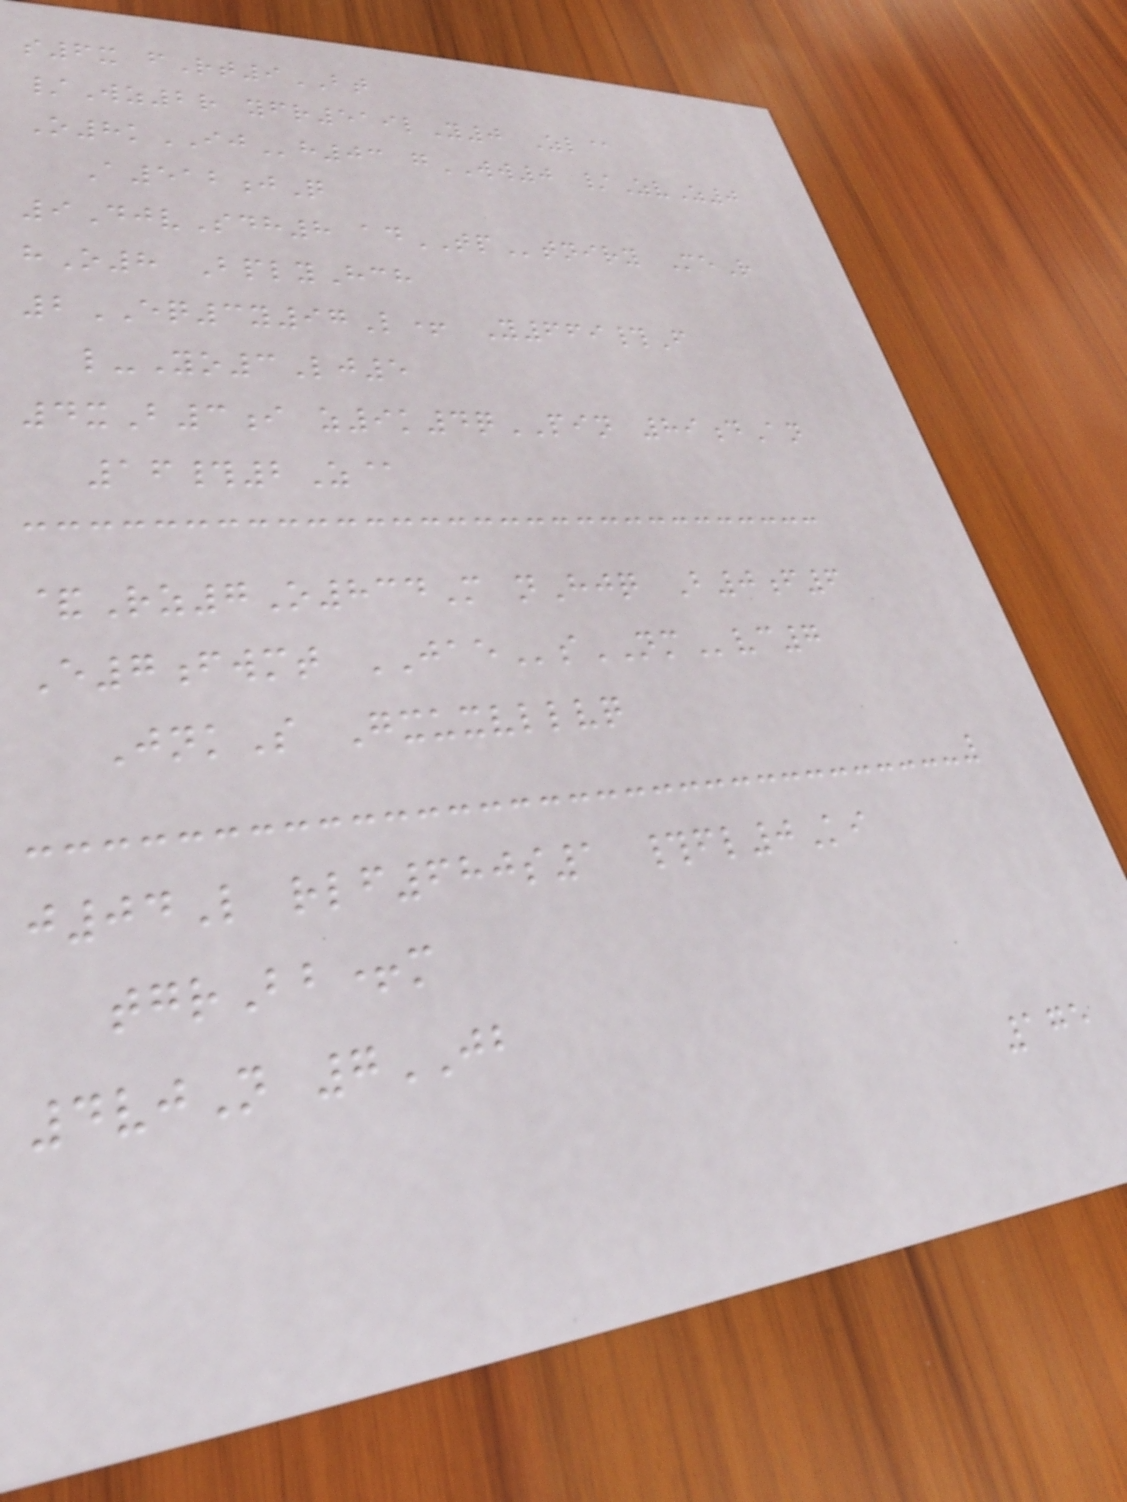s6x fRt9BT
/Wz2r yfr519lY0 Zl@
O8kIJh03 gWW0 /ZvZ0
A512jQ
9DjvSdh8 adTPtniry MeR
hO8 BplyHch
2EQ3y97L+ Y669#F
l-Yo3Lj5
4xB3i z9k4qPIN 89dAn
16#2Z@
&Rz7O834M nHjq B0f6
E7fwmt JAEsNMvc7
JnkS Gxuxvllvq
j04L rlf680s1 #fl0Ki
tgrBb+m
4vjN 7JB
175
